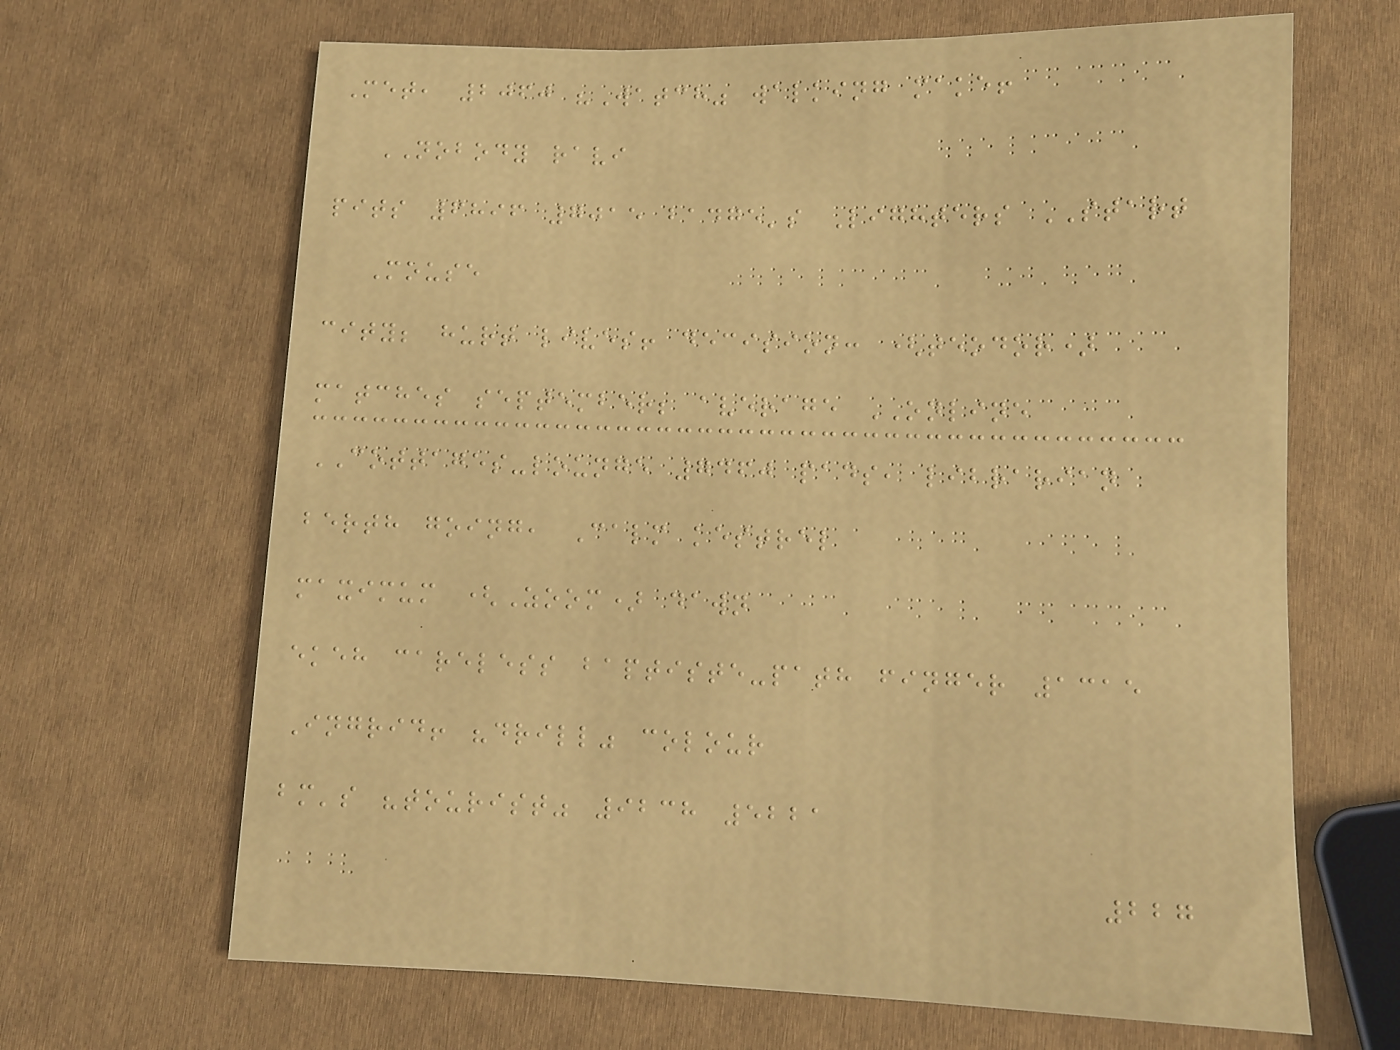Met, 2060 "Watch" walking make!
NOBODY ravi
pits 6896 7015 badge's Lighters START
Mouse
city; hurt lives! decision: (teodor)
matches september; average ONLINE
COTTAGES-lounge 7460 pads, librarian
berth going, Calm kestrel
maximum (Zoom) dawn
ekeh careless baptiste-path finger 1315
Ingrid! "drill" colour
bm's "tourist" 9238 5221
227
